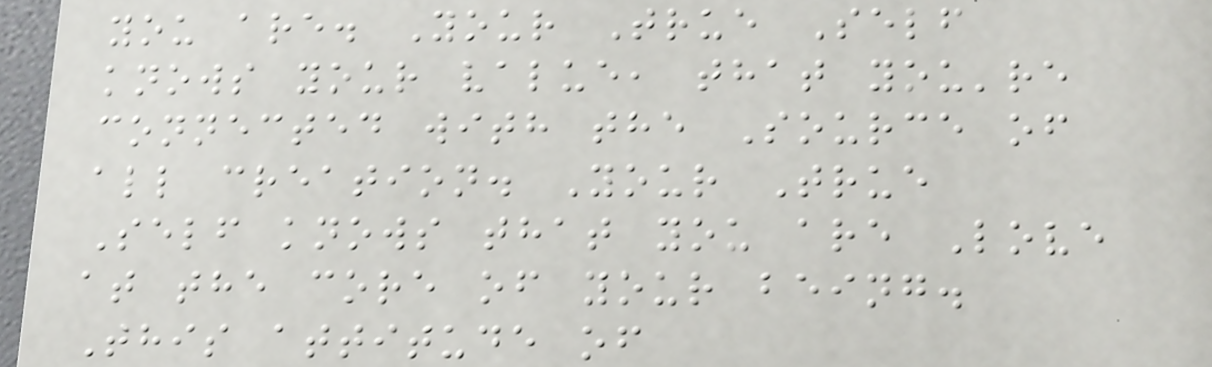you are. Your True Self
knows your value, that you're
connected with the Source of
all creation. Your True
Self knows that you are Love
at the core of your being.
This attitude of
